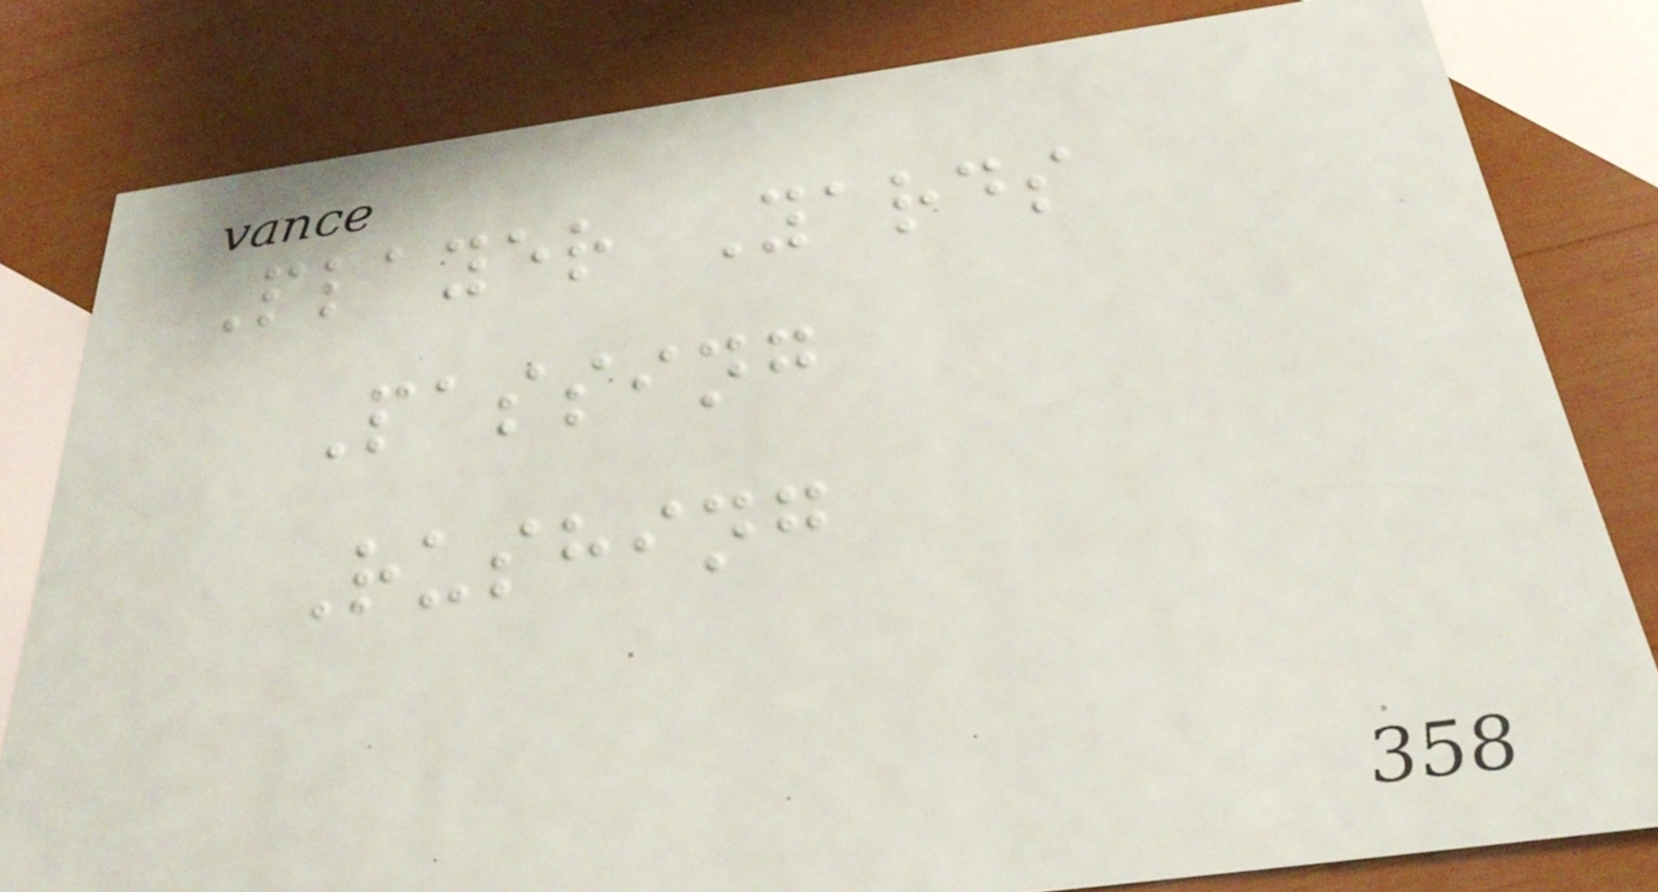Player Yards
Passing
Rushing
